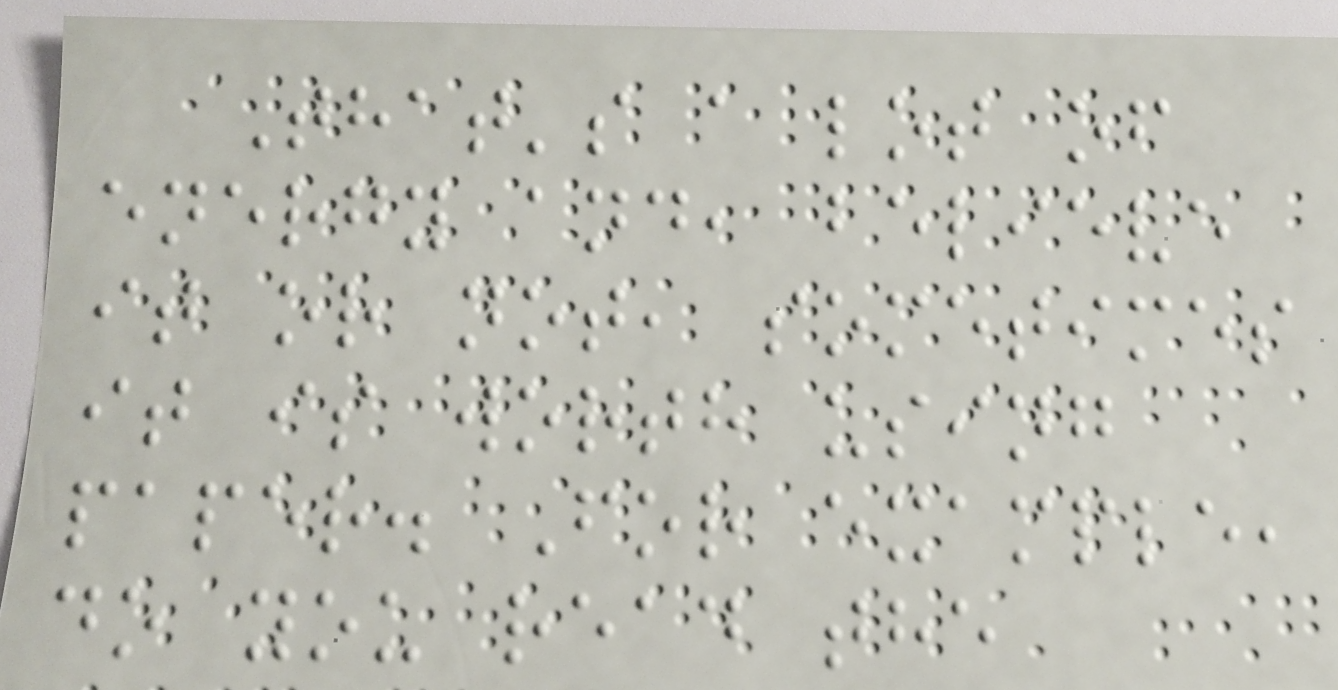That's a lot of
energy and, believe
it or not, sometimes
it is worth using
paper. For example,
do you read the
